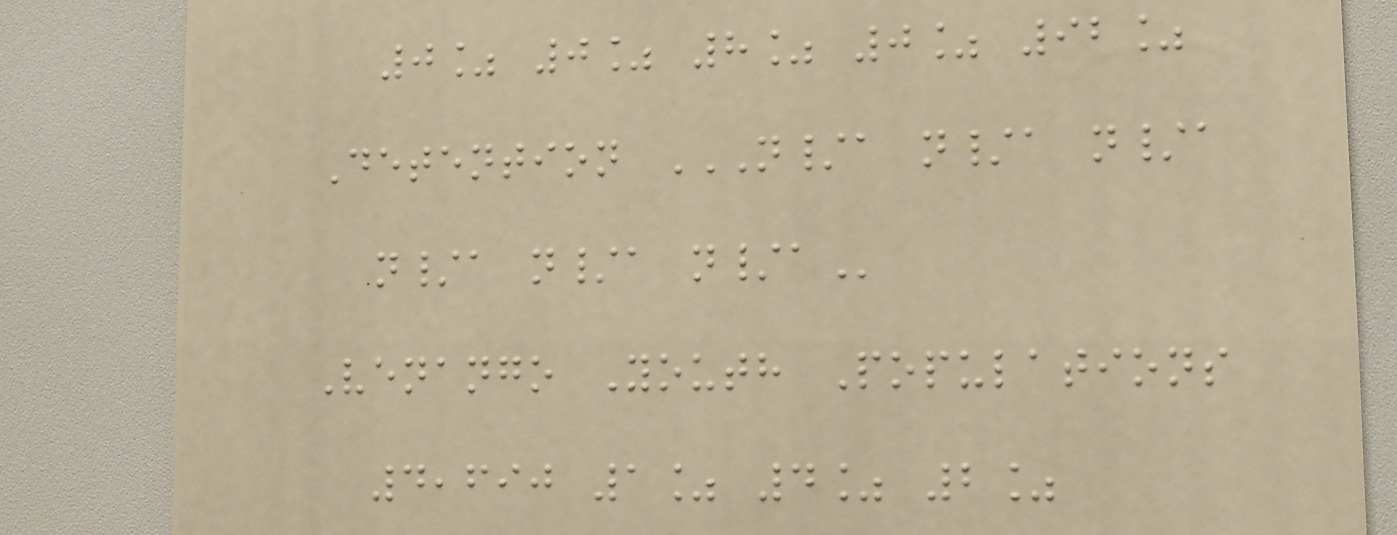0% 0% 8% 0% 92%
Detention N/A N/A N/A
N/A N/A N/A
Venango Youth Populations
4,690 1% 4% 2%
